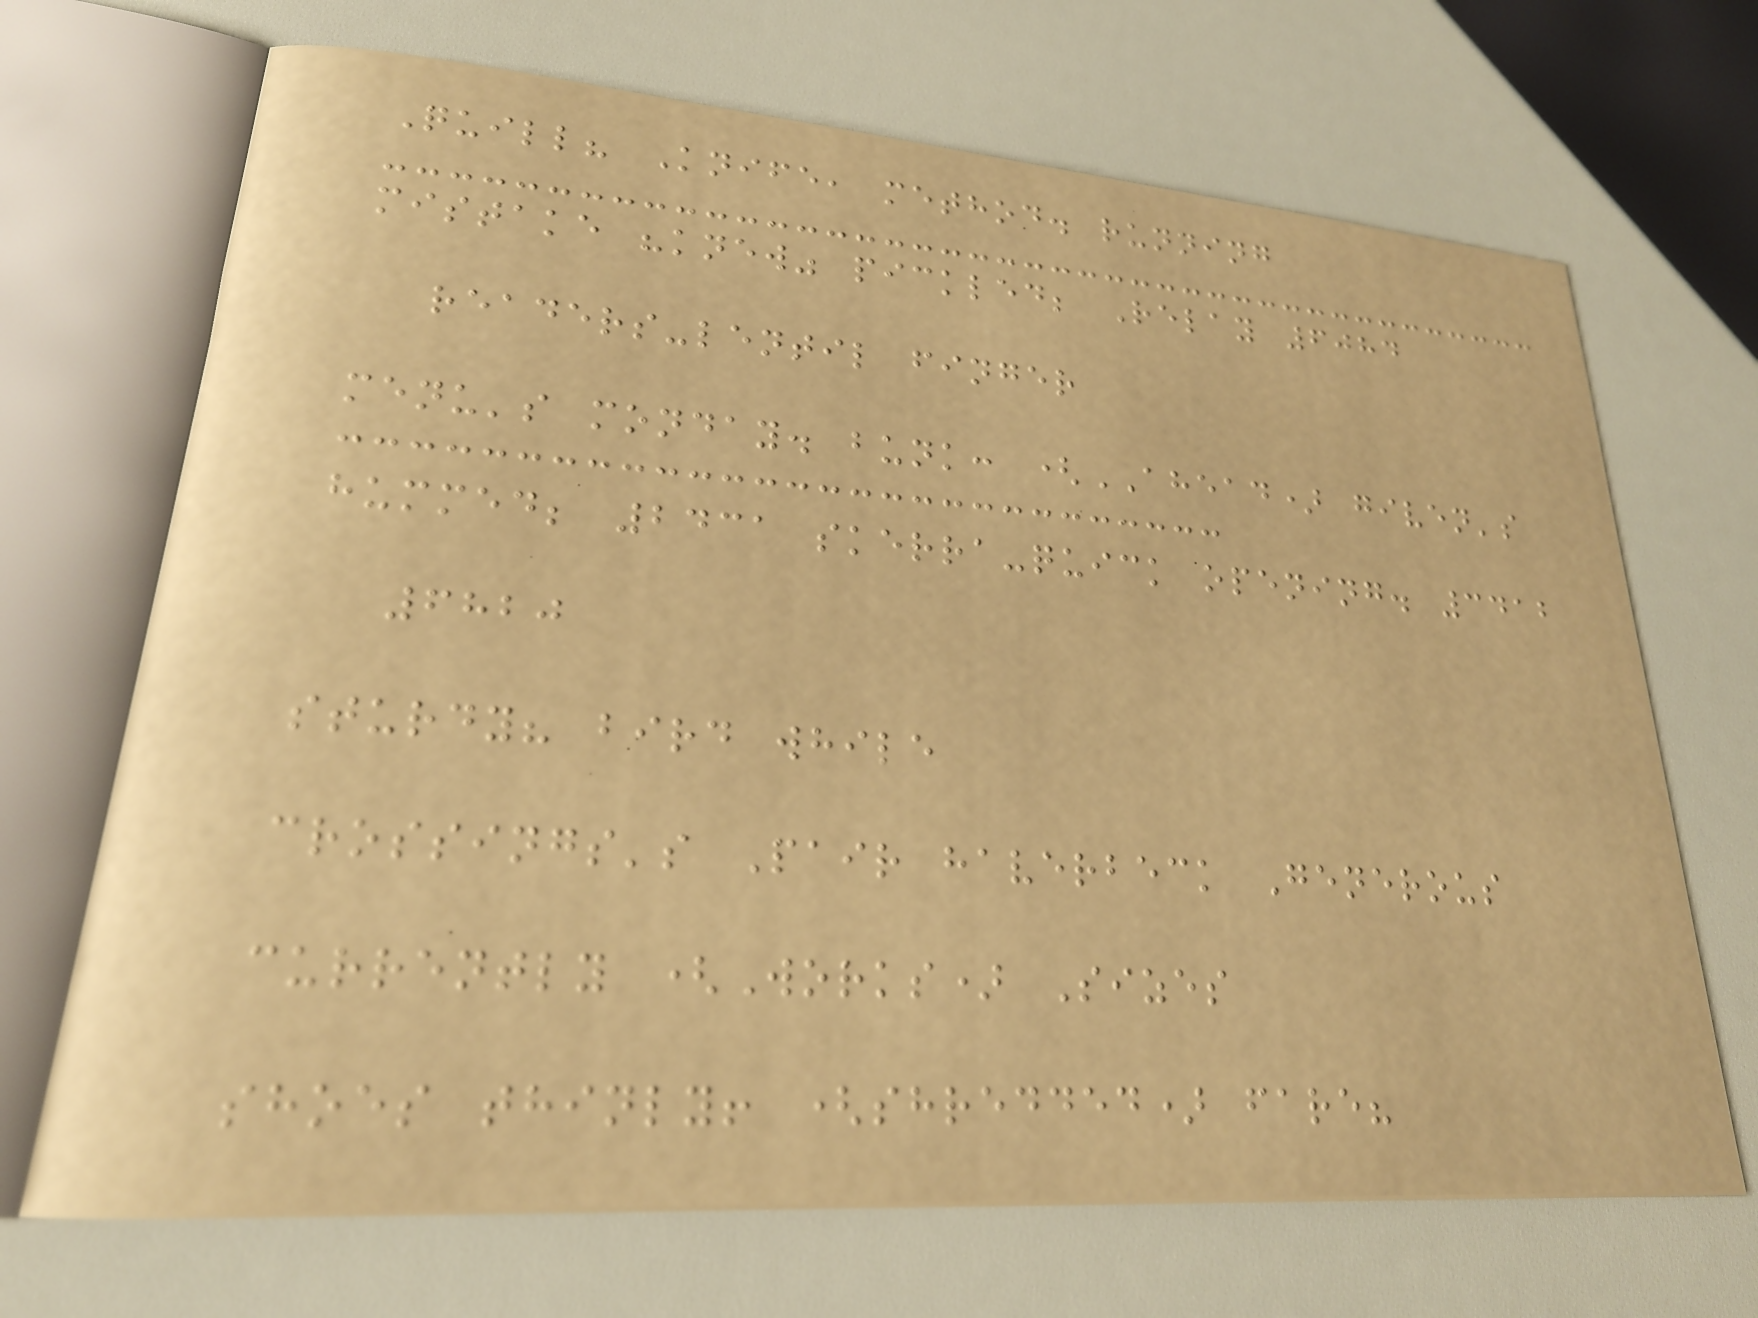Quill? Knife, method. running
mistake "knew" pickled; Relay 6084
readers-lentil finger
menu's monday. bunk: (AHEAD) given's
hummed; 2431 skerra-quick opening. 3412
6820
sturdy? bird while
crossings's Pair haverbeck Generous
currently (Works) Sizes
shoes thinly! (shredded) fare?
